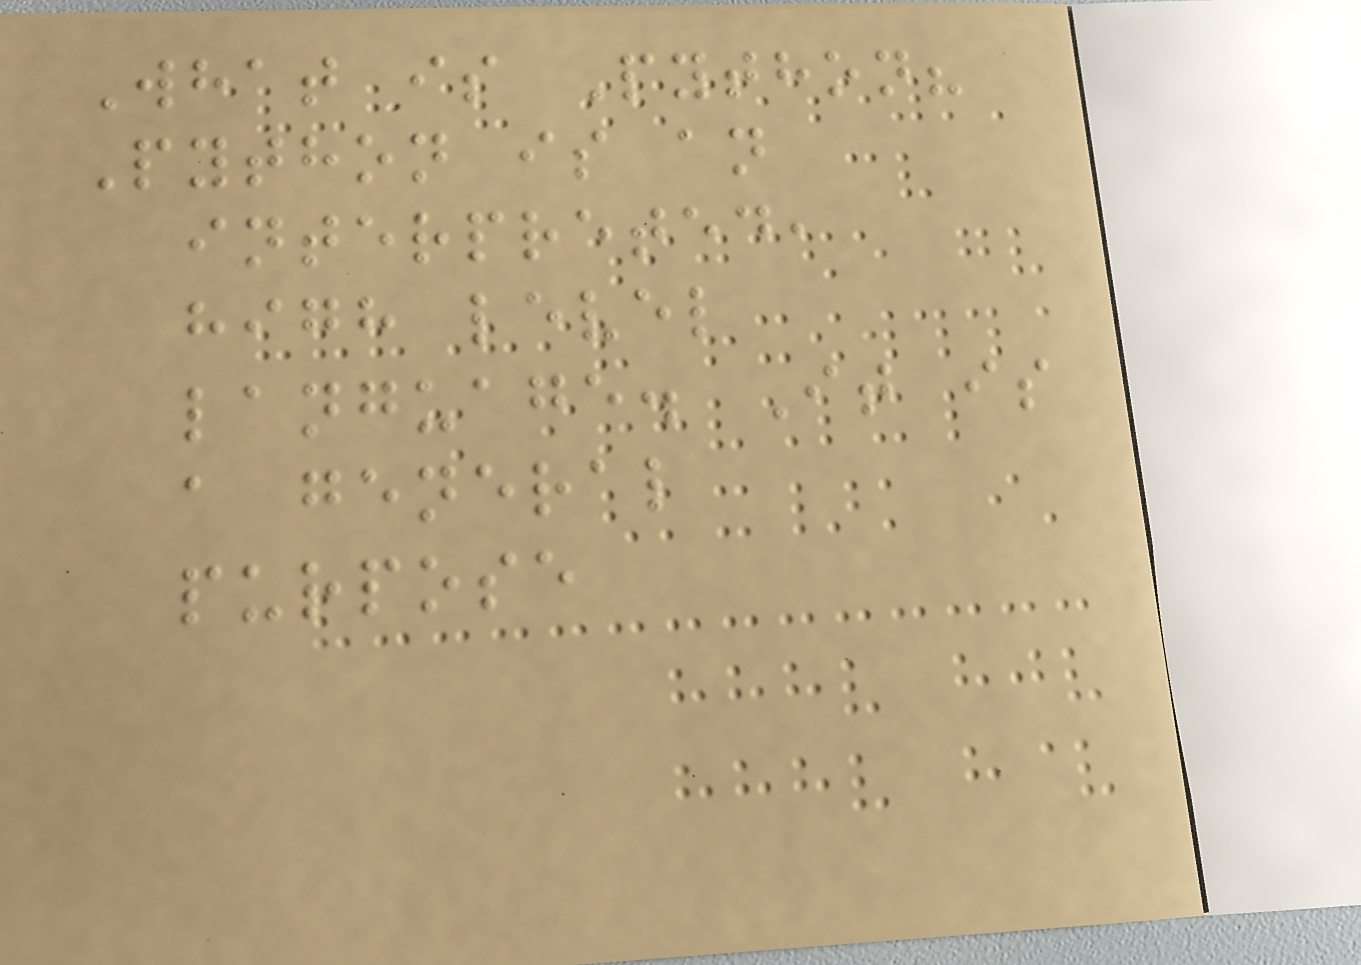What is Python?
Python is an
interpreted,
high level
language. It is
a general
purpose
